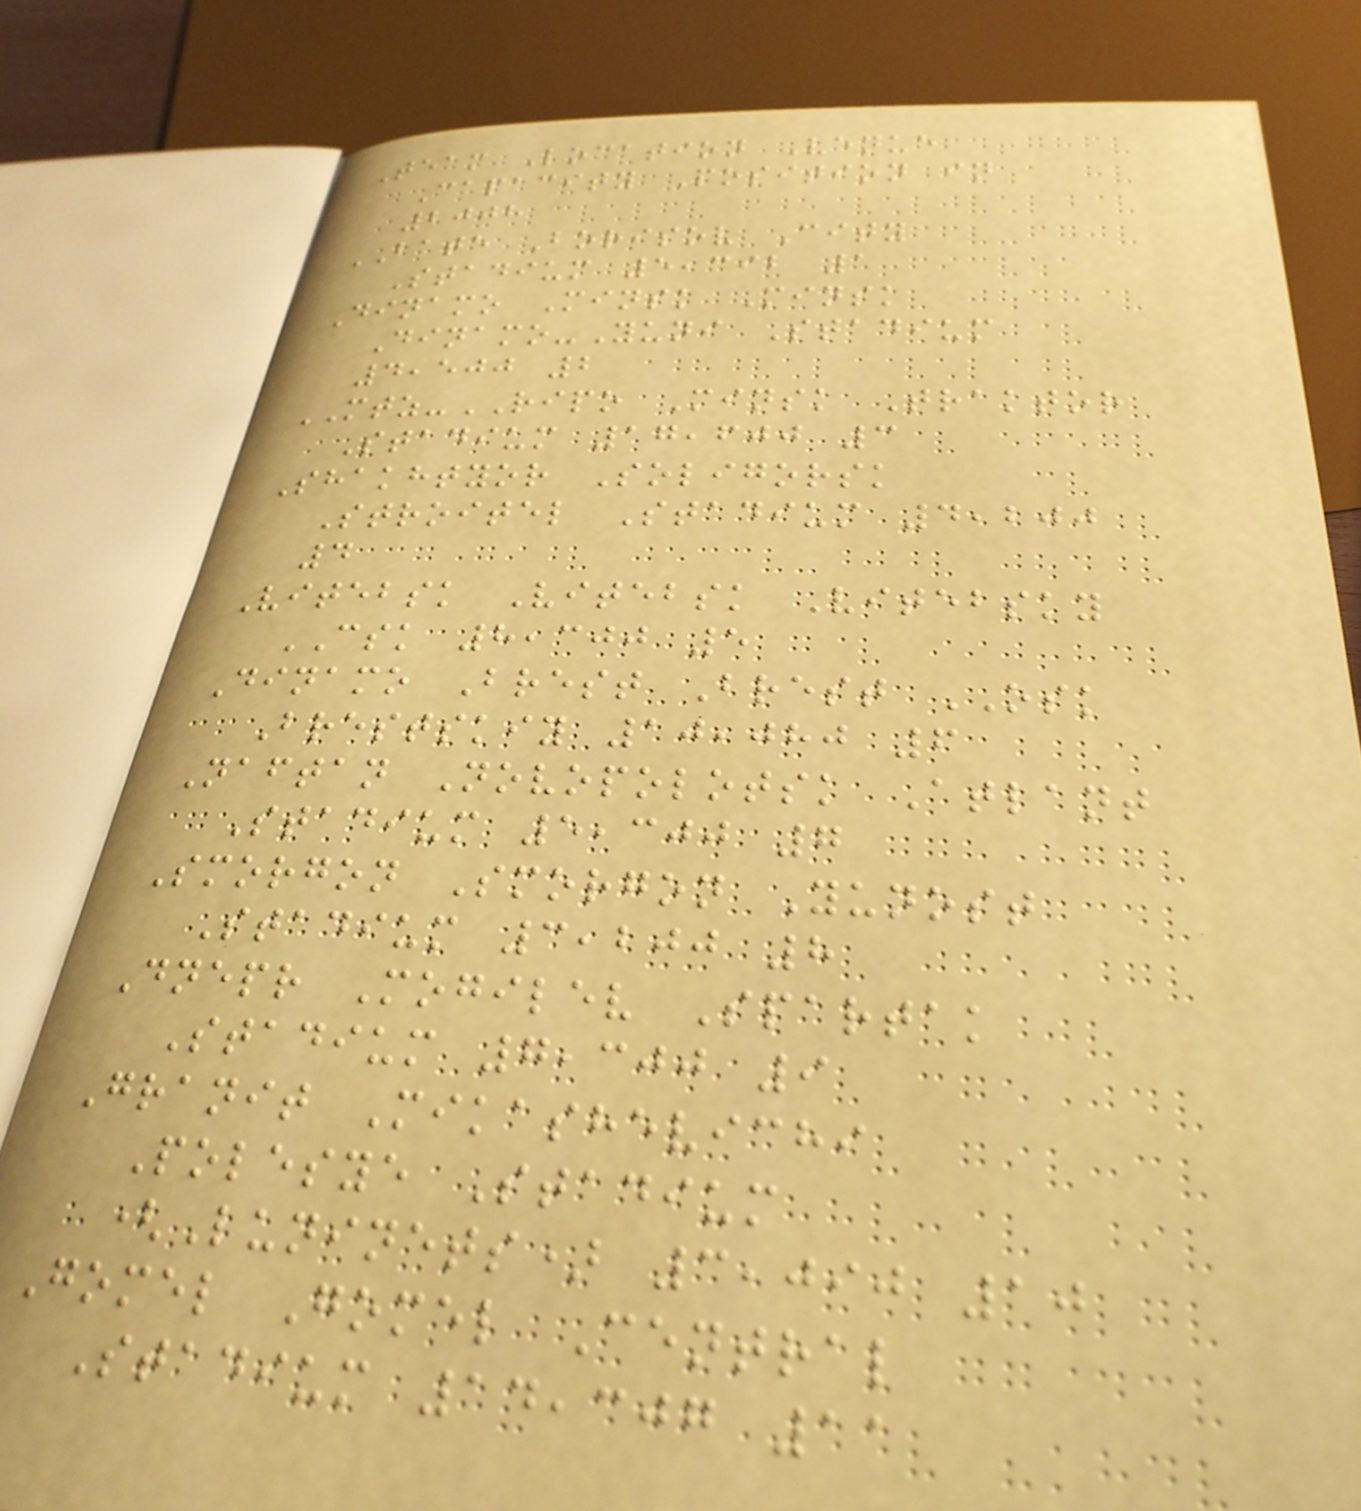Team Location Venue
Capacity Position in
2008
BATE Borisov City
Stadium 5,392 1
Dinamo Minsk Minsk
Dinamo-Yuni Stadium
4,500 2
MTZ-RIPO Minsk Traktor
Stadium 17,600 3
Shakhtyor Soligorsk
Stroitel Stadium 4,200
4
Vitebsk Vitebsk Vitebsky
CSK 8,300 5
Dinamo Brest Brest OSK
Brestskiy 10,080 6
Naftan Novopolotsk Atlant
Stadium 5,300 7
Smorgon Smorgon Yunost
Stadium 3,200 8
Dnepr Mogilev Spartak
Stadium 7,300 9
Granit Mikashevichi
Polesye Stadium
(Luninets) 3,090 10
Gomel Gomel Central
Stadium 14,307 11
